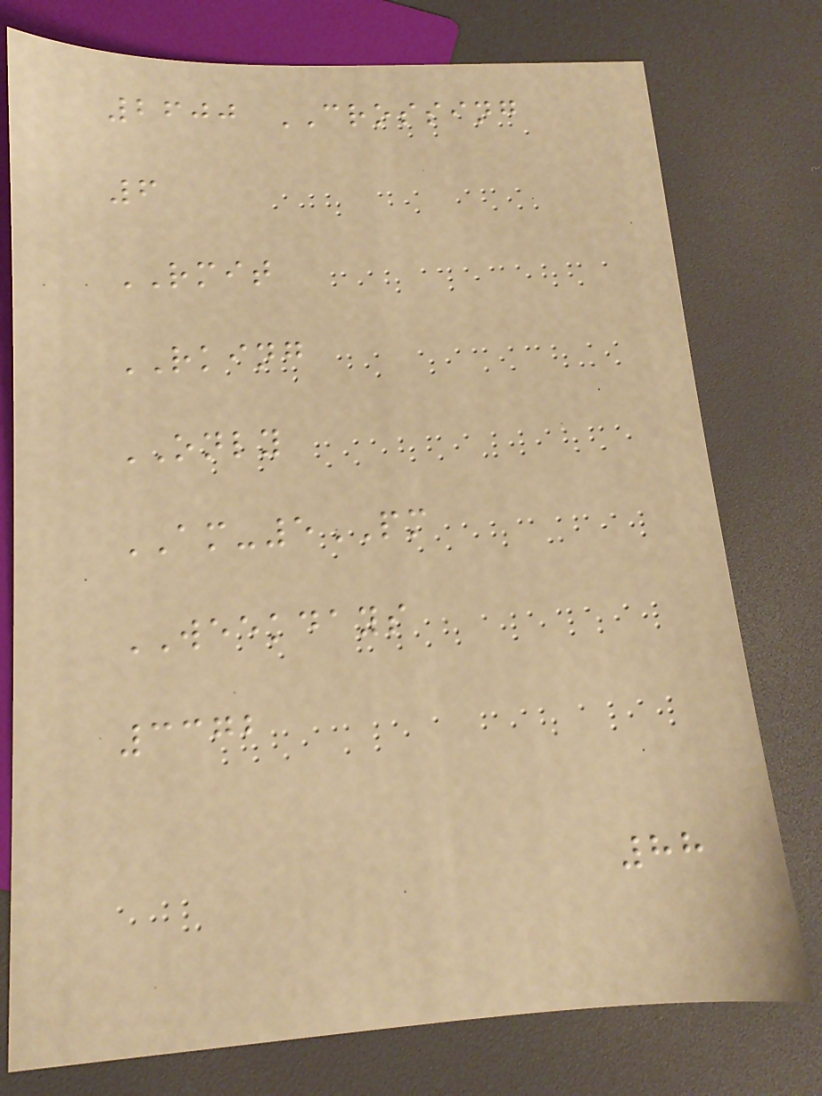2600 CROSSING
6
RMIT
RKING
ONLY
AM-5PM
WEEKDAYS
3372
88
